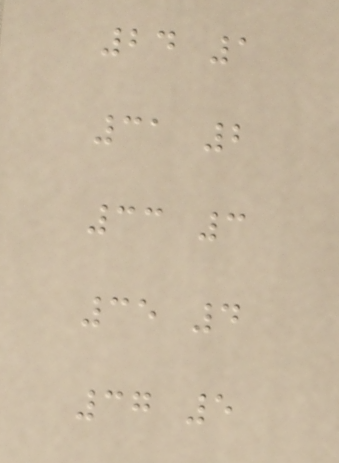24 1
31 2
33 3
35 4
37 5
